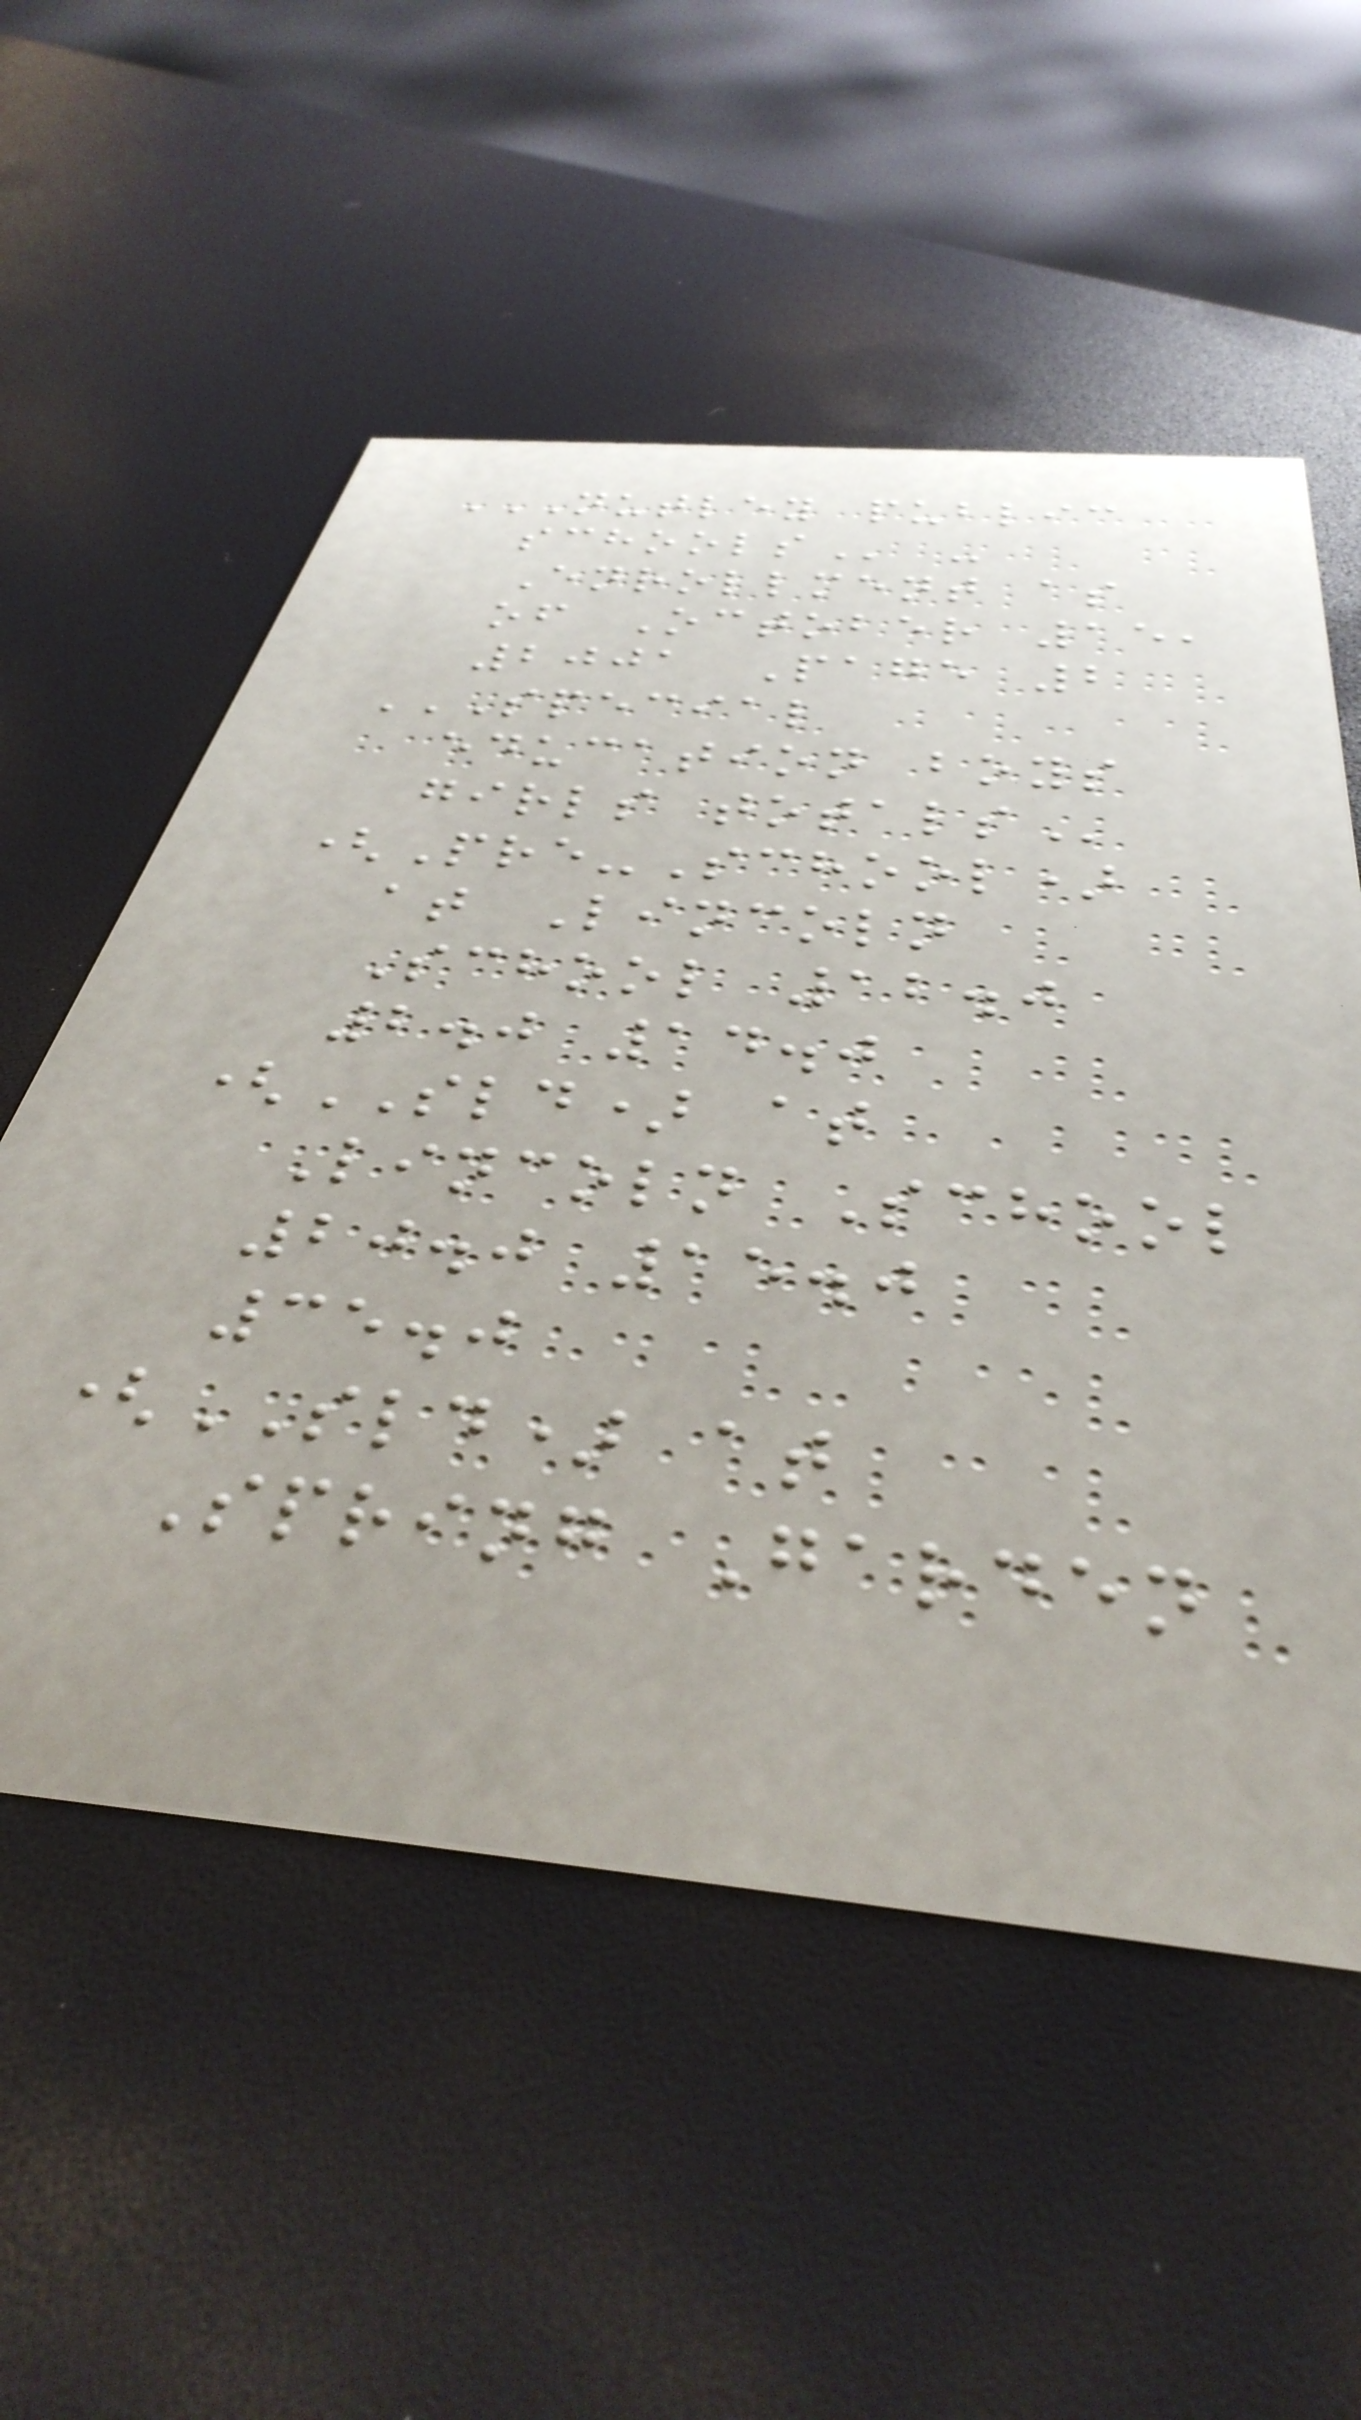NUTLEY PUBLIC
SCHOOLS -
Enrollment as
of October 15,
2001 Page 2
SPECIAL
EDUCATION BOYS
GIRLS TOTALS
(Pre-School)
at Lincoln
School 12.0
2.0 14.0
(SLD) at
Lincoln School
20.0 15.0
35.0
(SLD) at
Spring Garden
